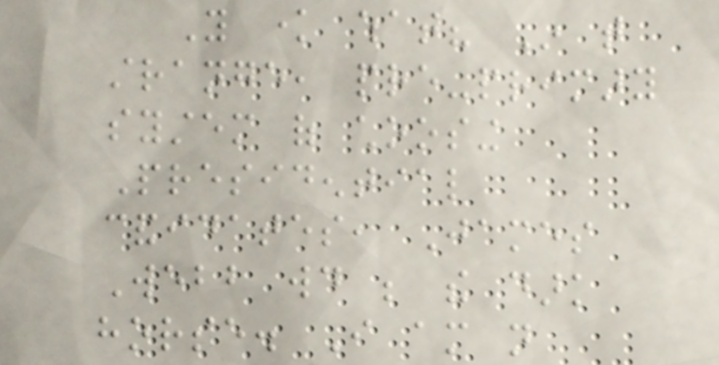You know what? In that
strange, pre-primary
system of choosing
Presidential
candidates, James
Webb would be the dark
horse. I am not
